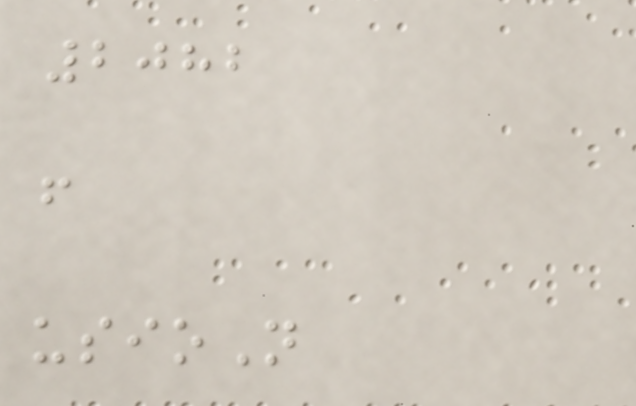2082
f
usioN
